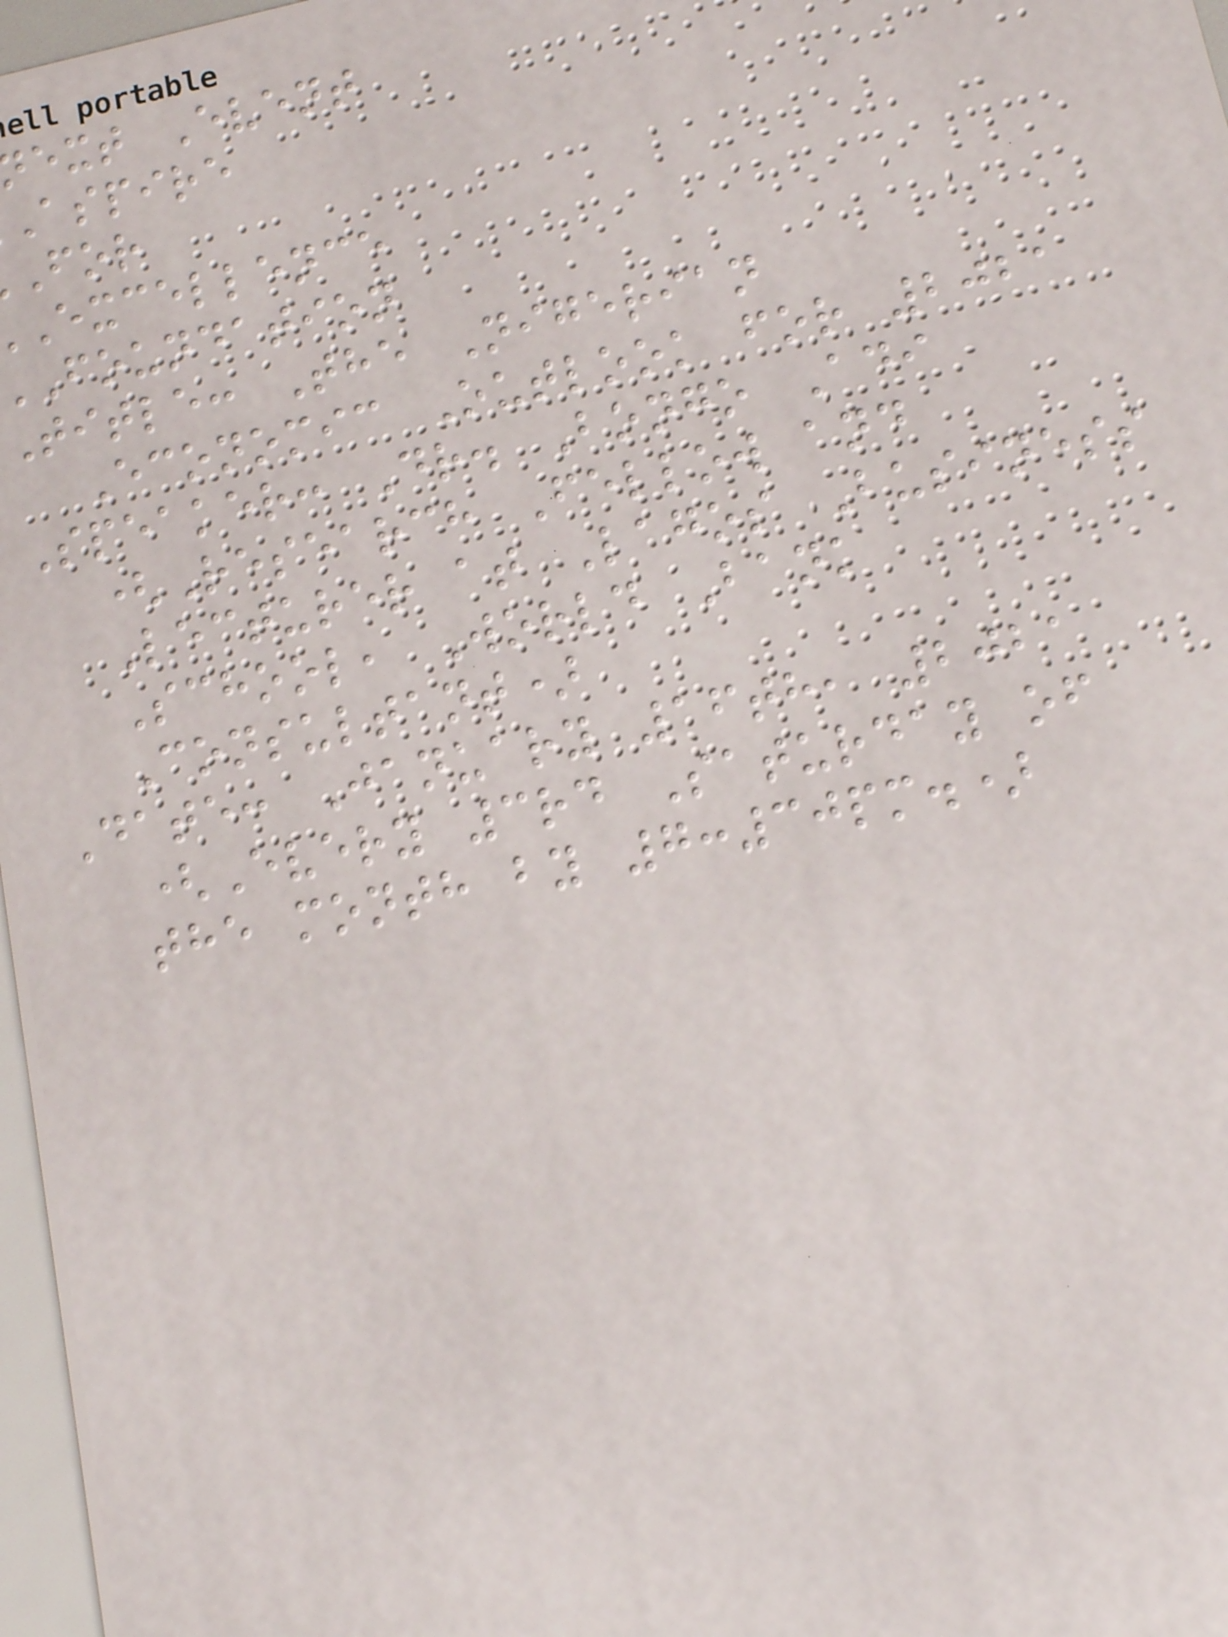ext Event
aspire
excellence
foundation
Title: The Nigerian
Economic Outlook for 2021
Speaker: Dr. Bongo Adi
(Research Fellow and
Lecturer at Lagos Business
School, World Bank
Consultant)
Date: January 16th, 2021
(Every 3rd Saturday of
the month by 7:30pm.)
